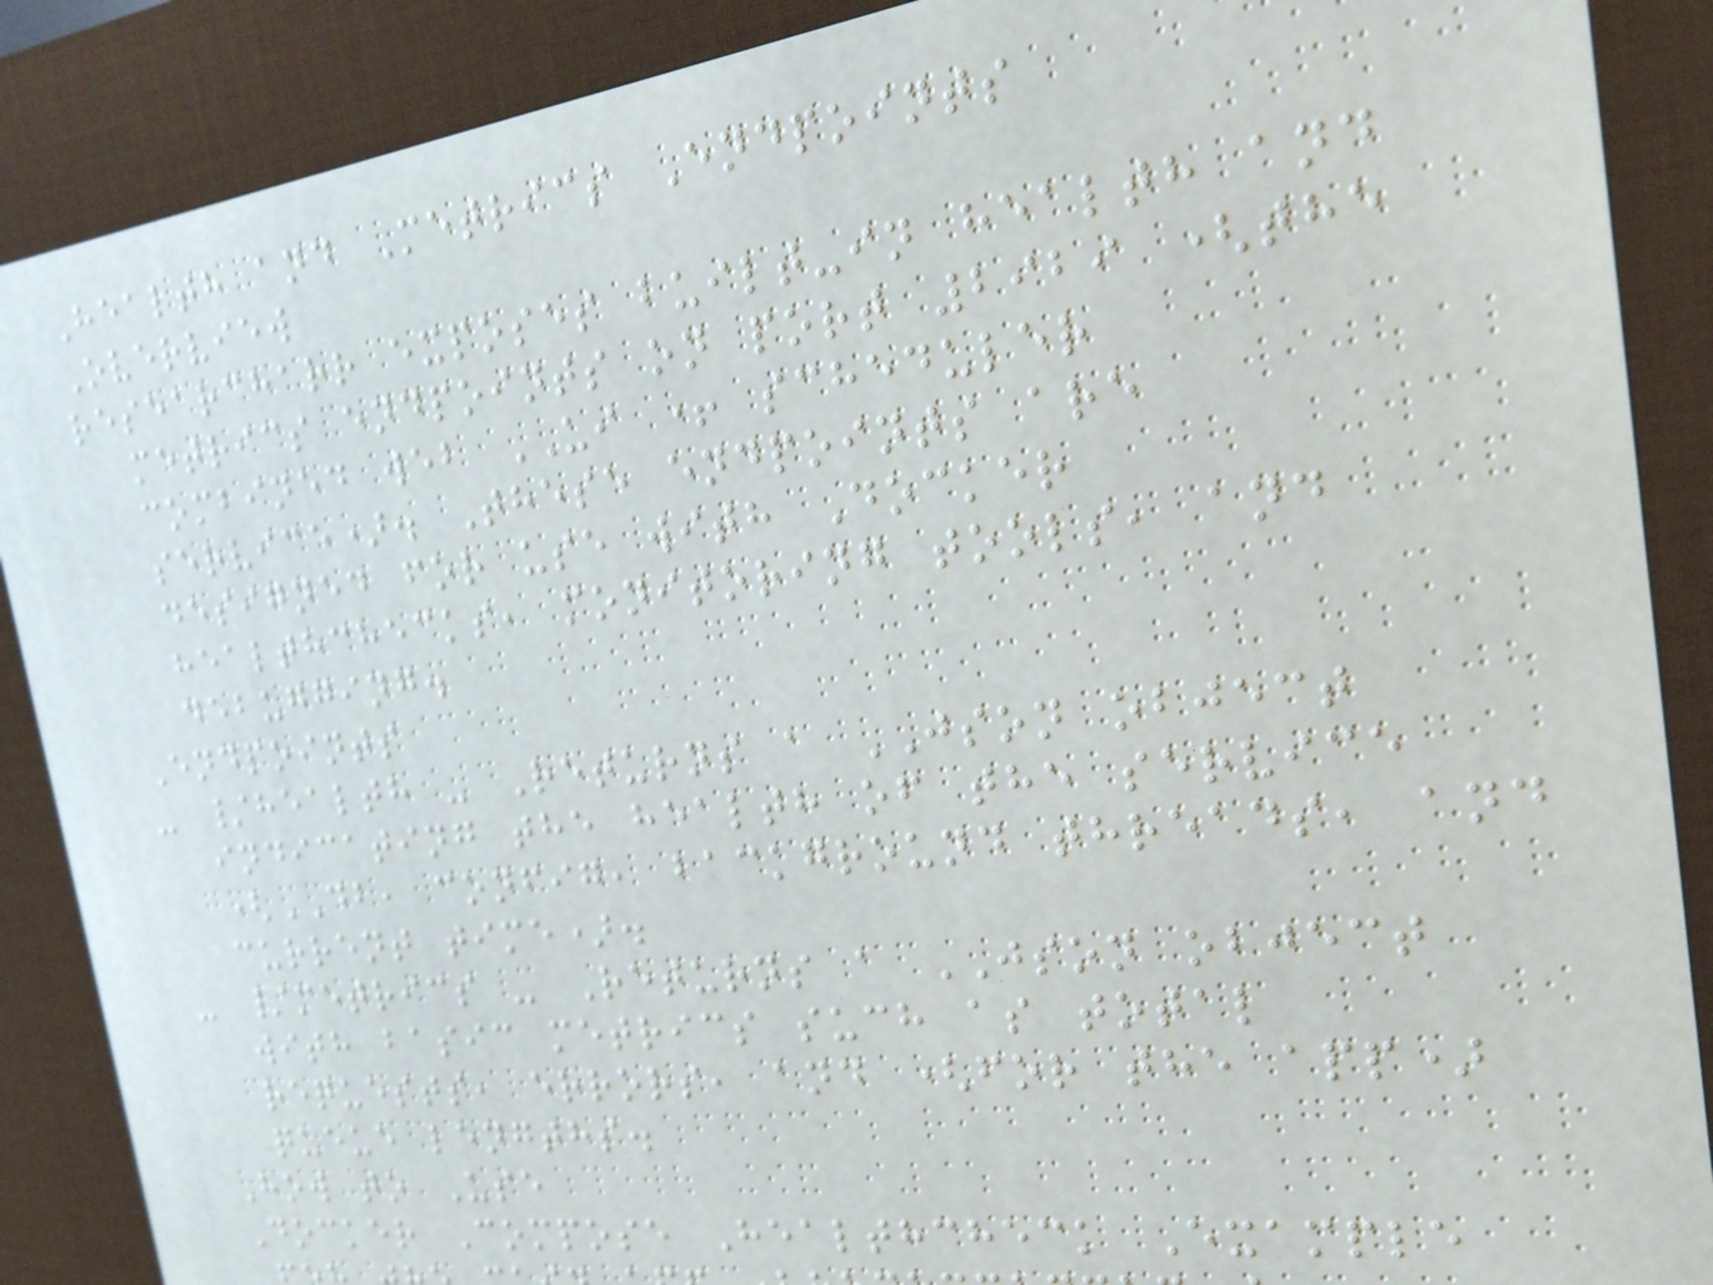Health and Metrics Endpoints
Overview
researcharr exposes built-in health and
metrics endpoints on port 2929 (the
combined web UI + scheduler
service). These endpoints are
designed for use with Docker
healthchecks, monitoring tools, and
debugging.
Endpoints
- /health - Returns a JSON object
indicating the health of the service
(DB, config, background threads, and
current time).
- /metrics - Returns a JSON object
with basic metrics such as total
requests, errors, and (for the app)
queue lengths.
How to Use
Docker Compose Healthcheck Example
